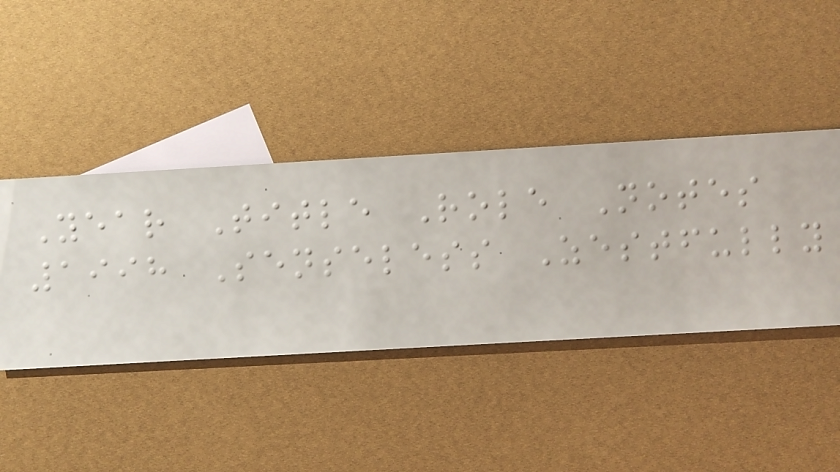Year Title Role Notes
1998 Senseless Zestfully
